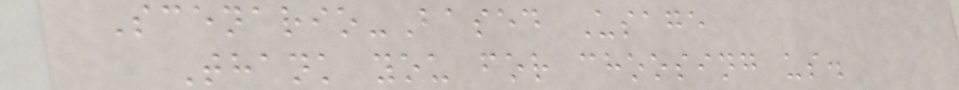Scenario-Based Usage
Thank you for choosing us.
